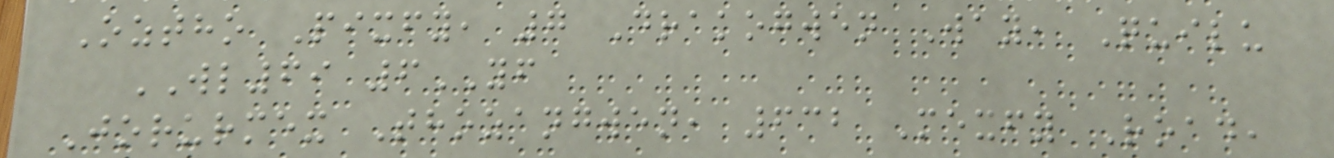Oztho Pixfy, 7 Drakogwen Way, Quilu
WL69 6YF
Jorurmex Thozangwen, 632 Mexfy Road,
